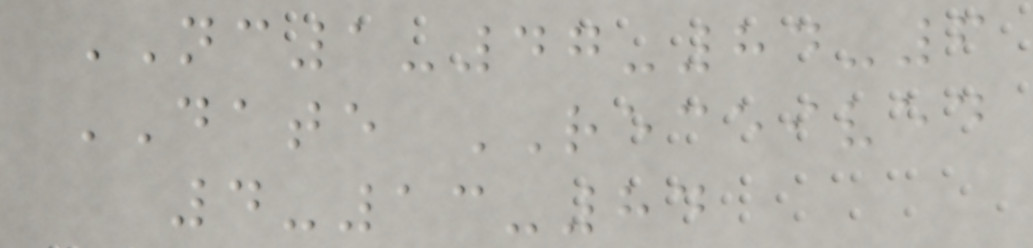NC1-47-84-6
DATE RECEIVED
4-13-84
